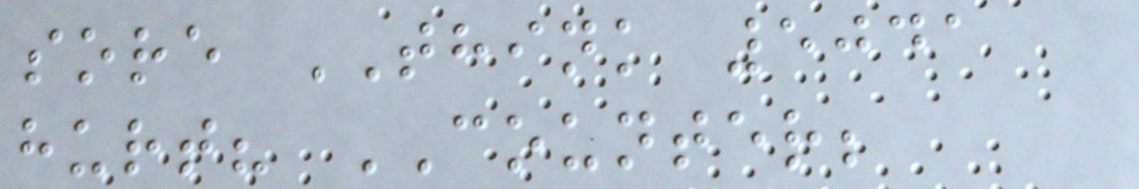sore THINK 5041
hurt? COUNTER;
